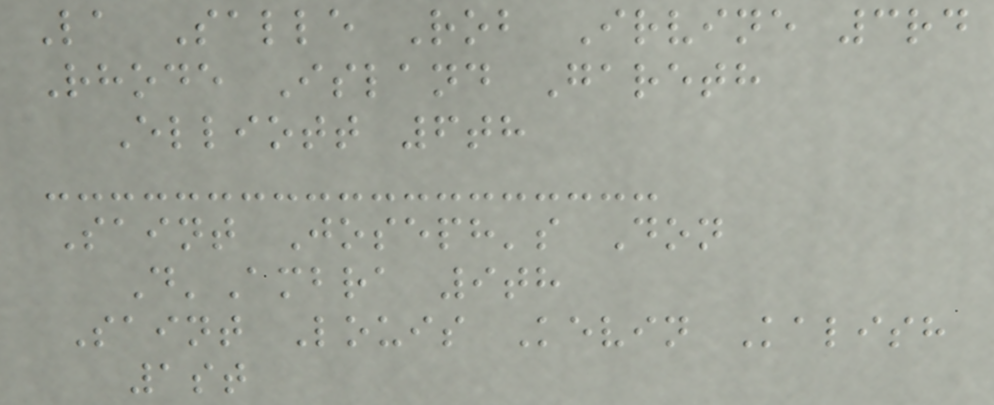La Salle Rob Irvine 3rd
Rhode Island Gareth
Elliott 6th
Saint Joseph's Don
D'Ambra 9th
Saint Louis Kevin Kalish
1st
